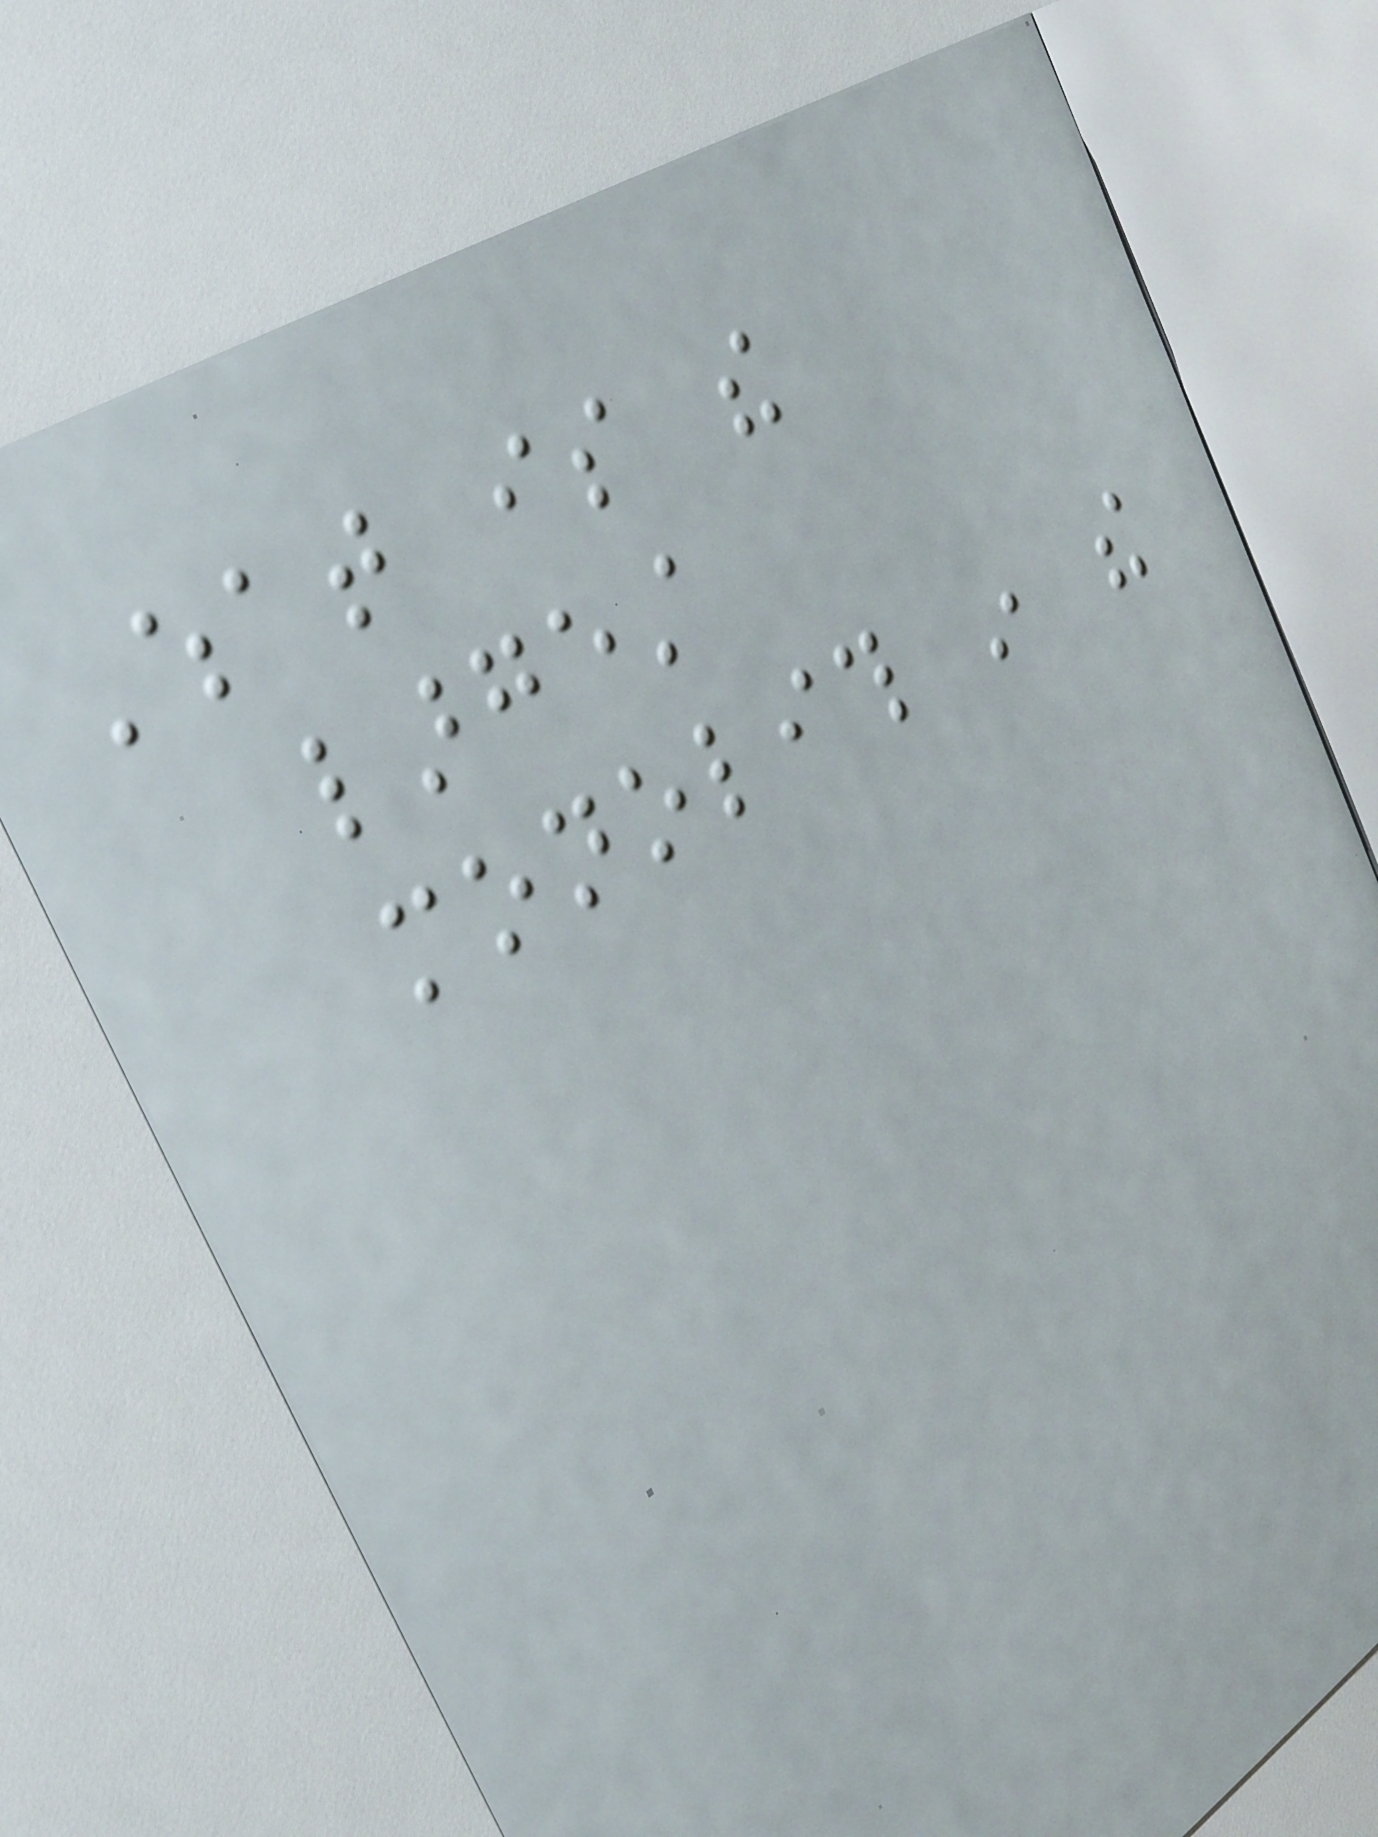What is the
largest
monolith in the
